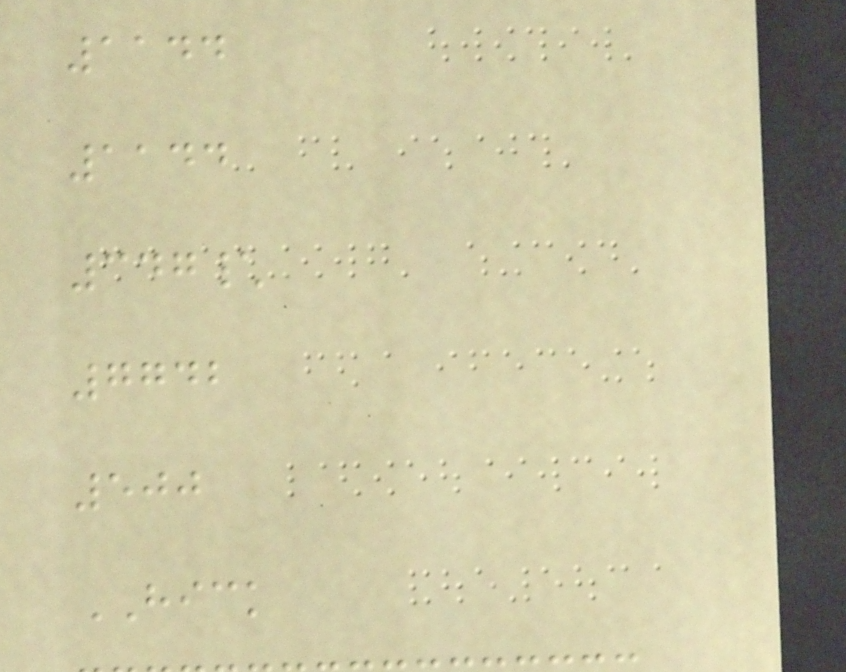1144
1144
347\
7742
500
HICK
